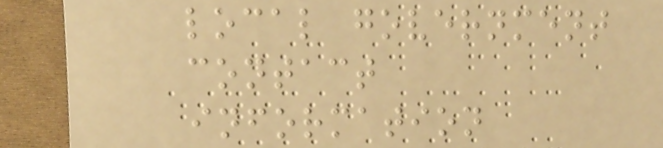local government
contact
information
